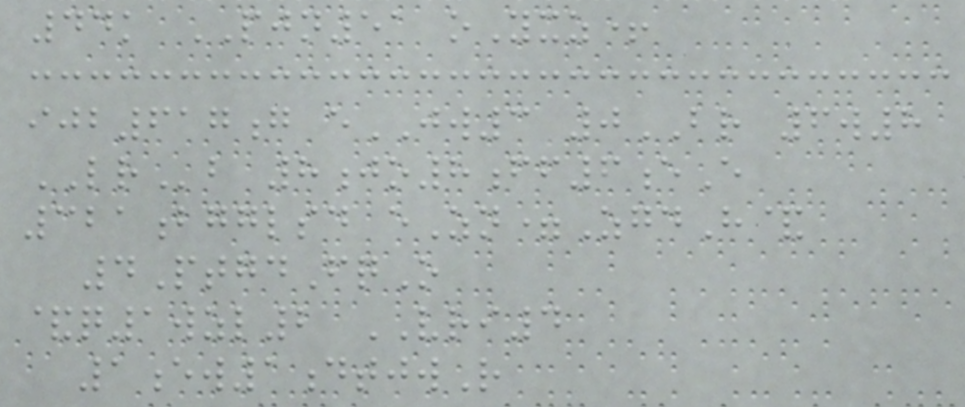44k PJN51 oYxz+
ijb617g eJW3 0BR 6w8
LRb 8jo8ff6eE
321bgglsd eZn=ZgdH&
4PtgdFqO
&q1wzl2 VRI4
1ew1dtjwR
